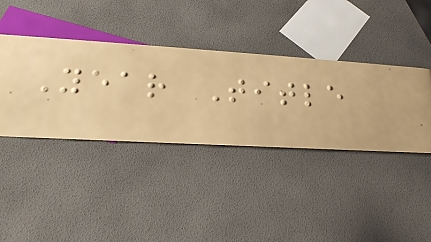Year Title
